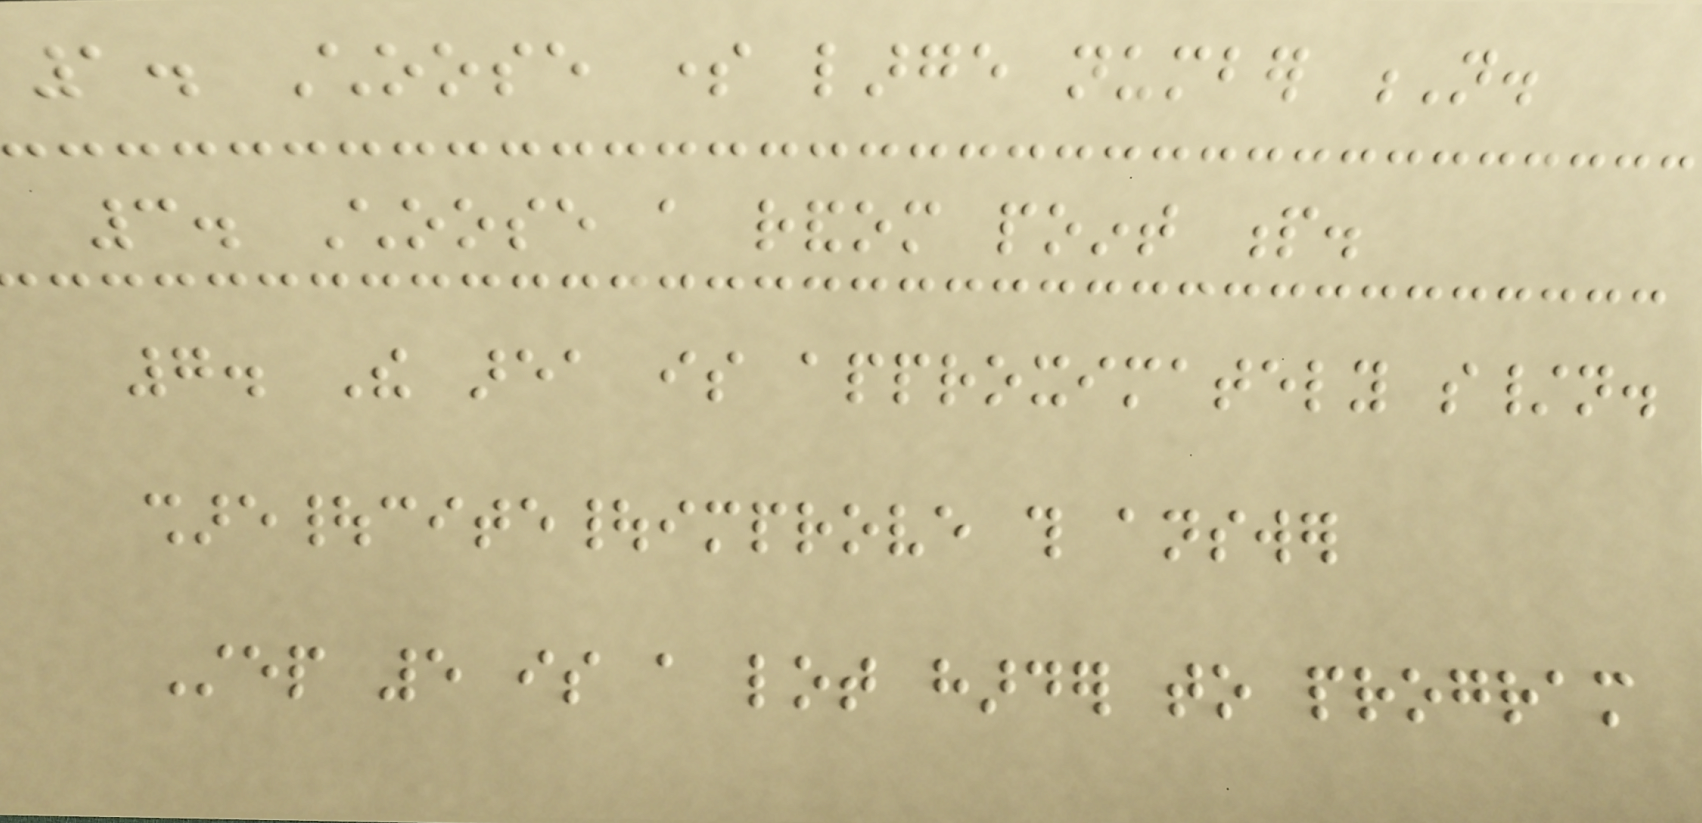1. Choose some large number N.
3. Choose a random point p.
7. The area is approximately s/n.
share|cite|improve this answer
Step 5 is a lot harder to program
